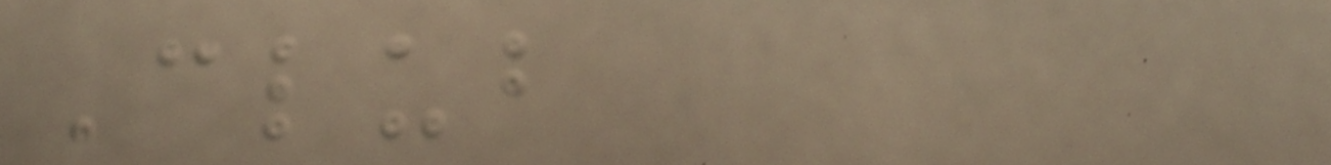Club
